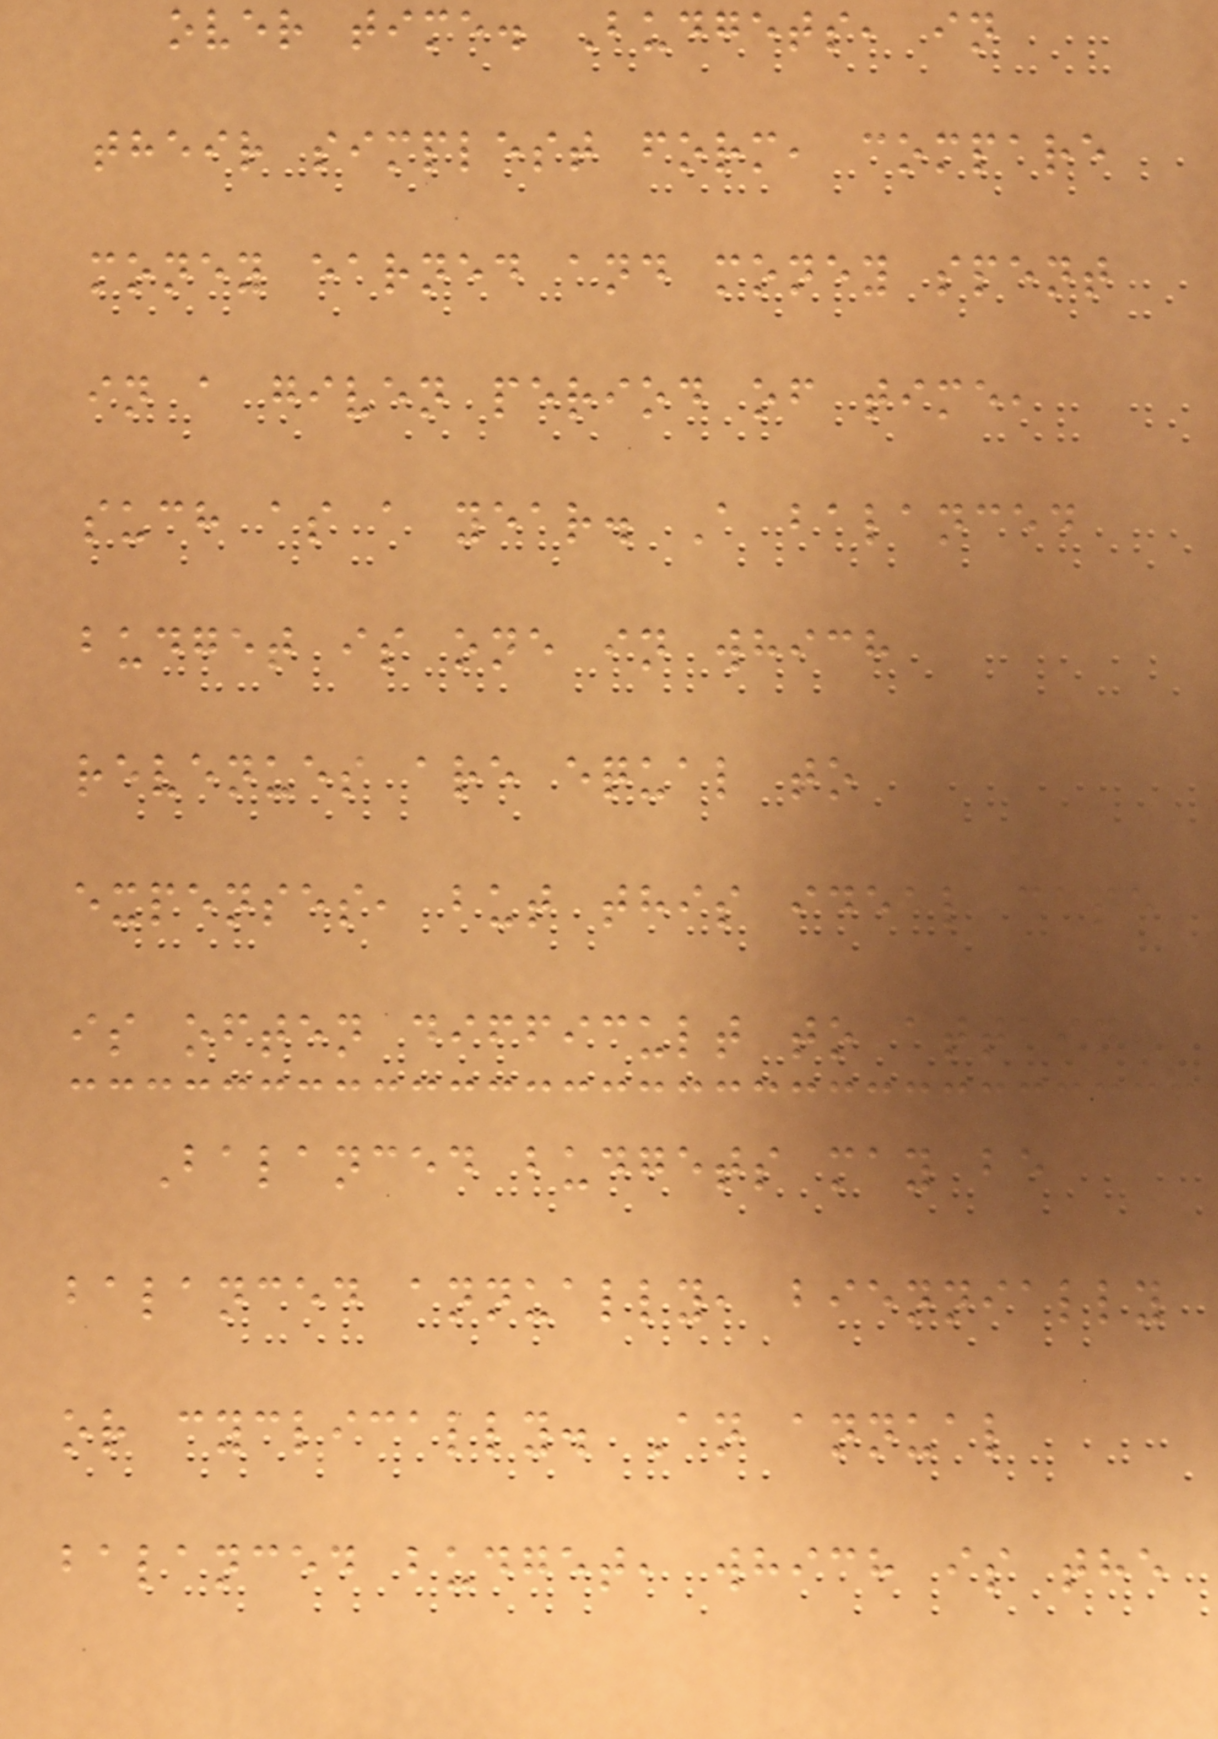over time. Budgets, in
their simplest form, compare
money earned and money spent
in a given period of time,
such as a year. A balanced
budget is one in which
revenues are equal to
expenses, but this ideal case
is often difficult to attain.
Balanced budgets may be
balanced annually, biennially
or cyclically. An annual
balanced budget, which is the
